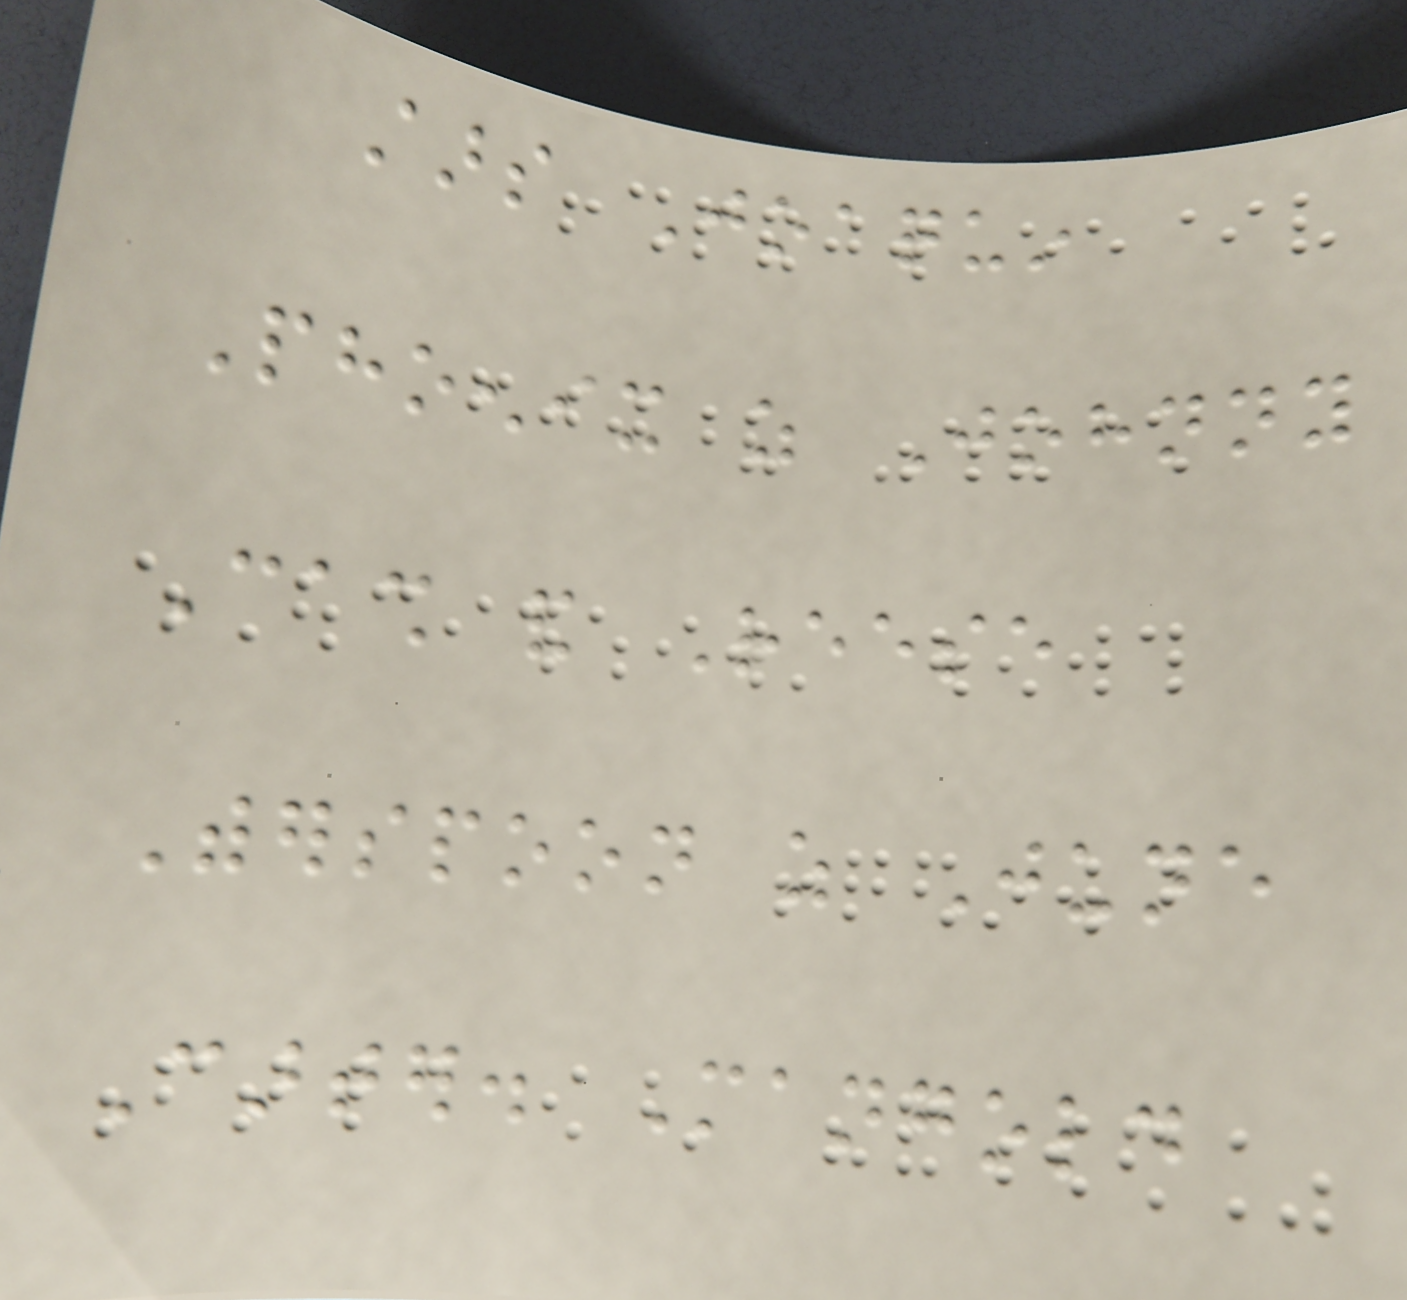stars Joaquin
Phoenix as Johnny
Cash and Reese
Witherspoon as June
Carter. Mangold
